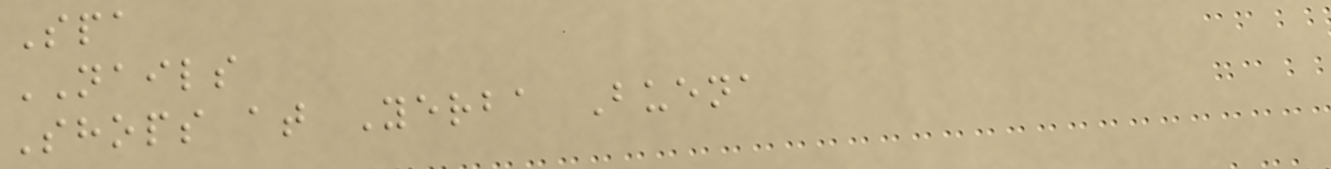Spa
NAILS
Shops at Yerba Buena
